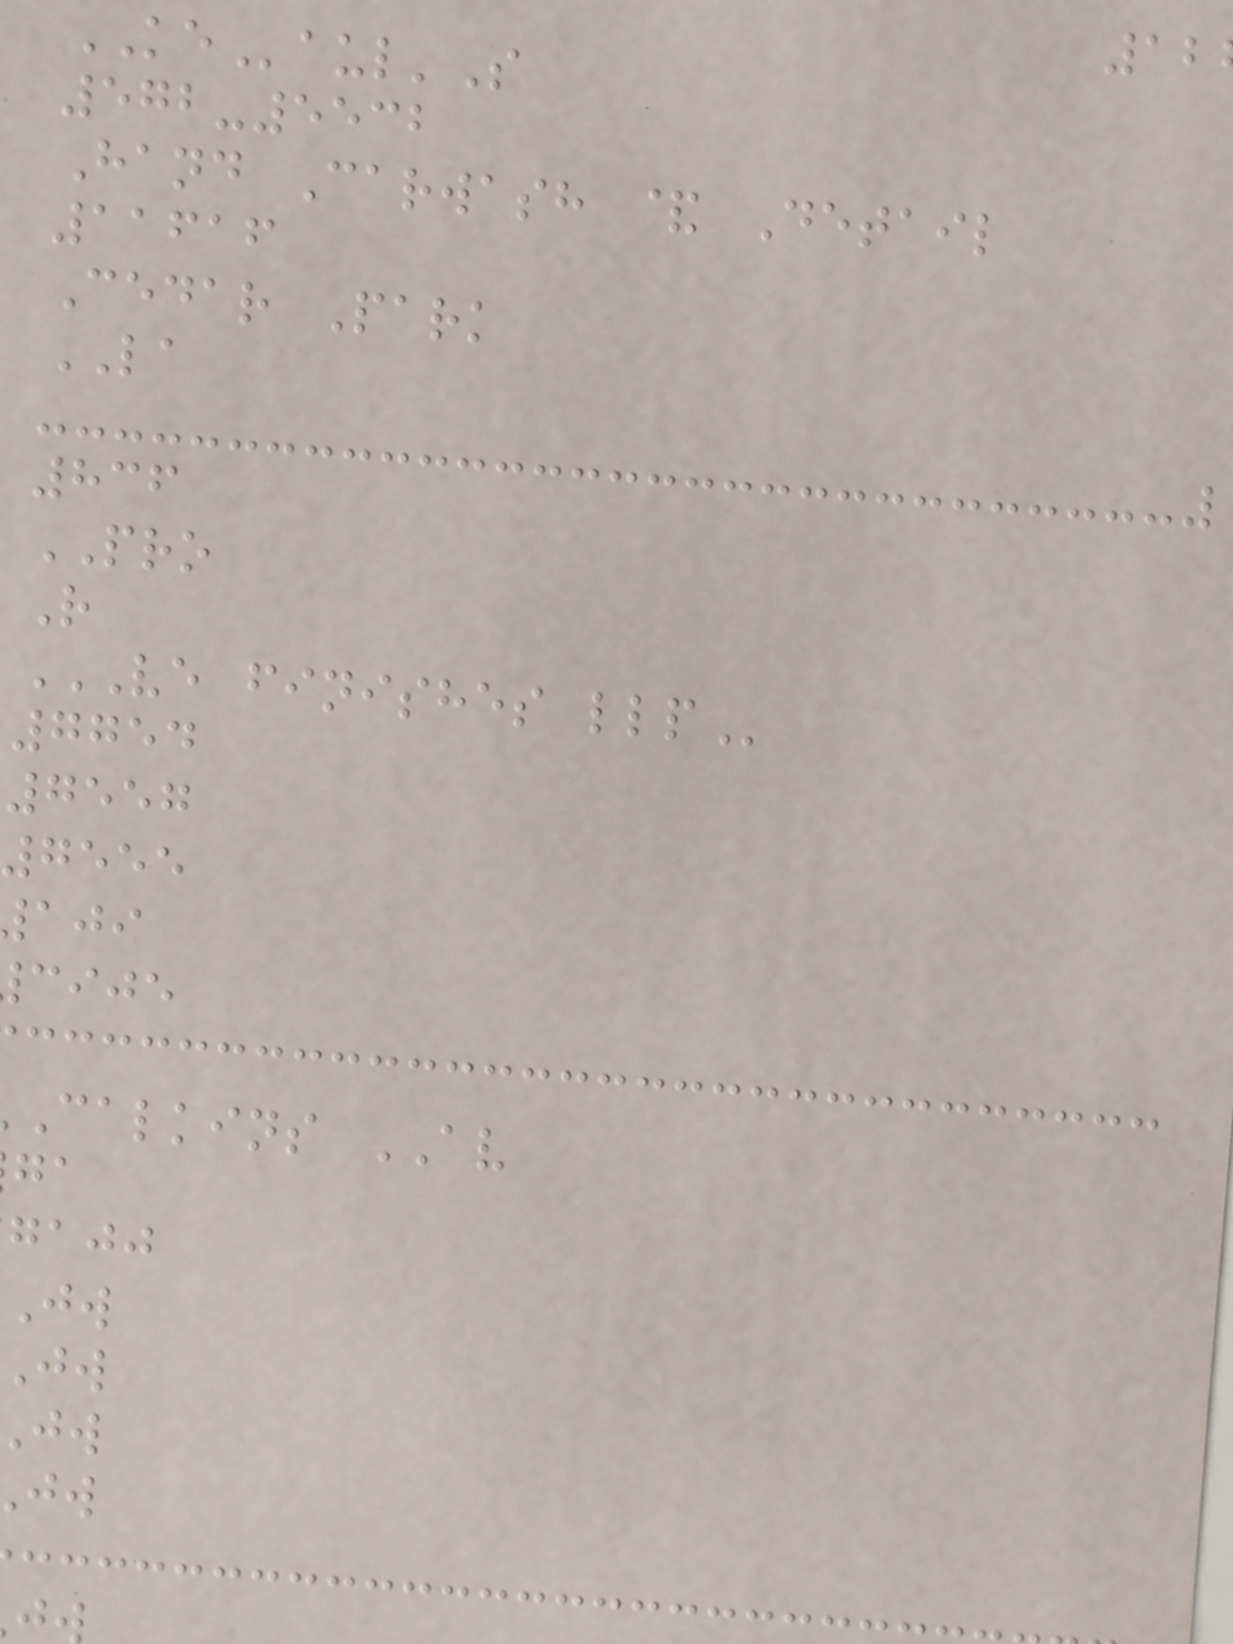KEaul'S
572-5532
Hand Carwash & Detail
11616
Cedar Park
LA
836
PRO
R
VE FINISHES LLP
7754
7557
7555
cije
calkins AV
gajj
